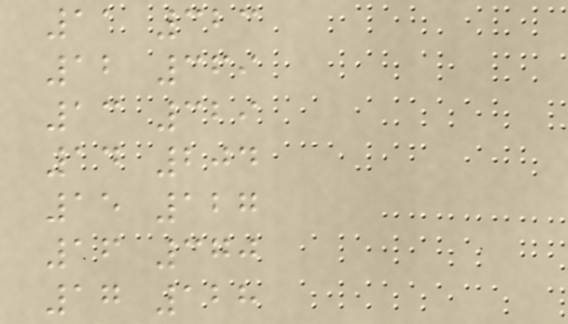11 323
12 369
13 329
14 204
15 127
16 370
17 128
